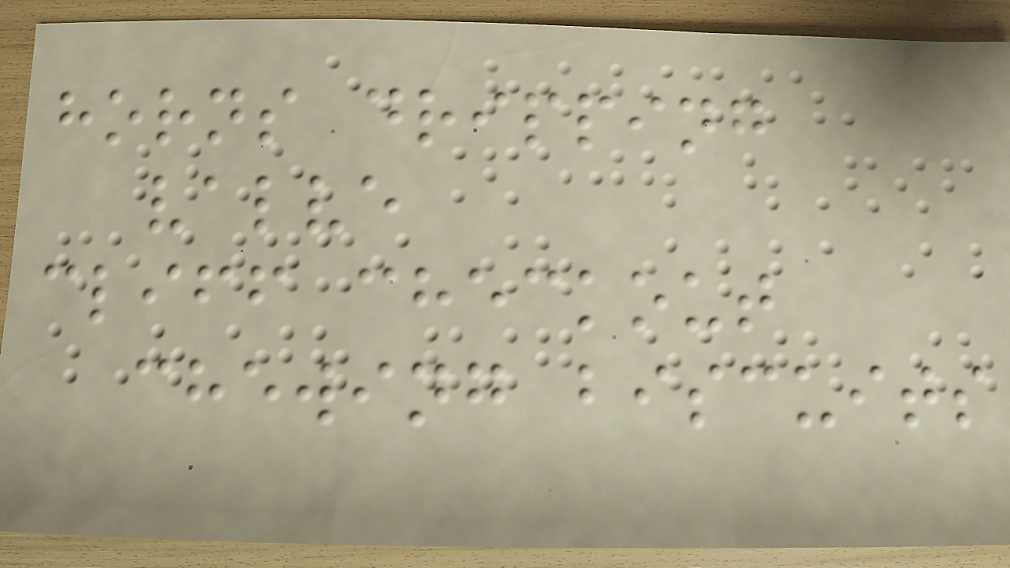horns dripping
valve
cliff checkout
chewing biscuits
